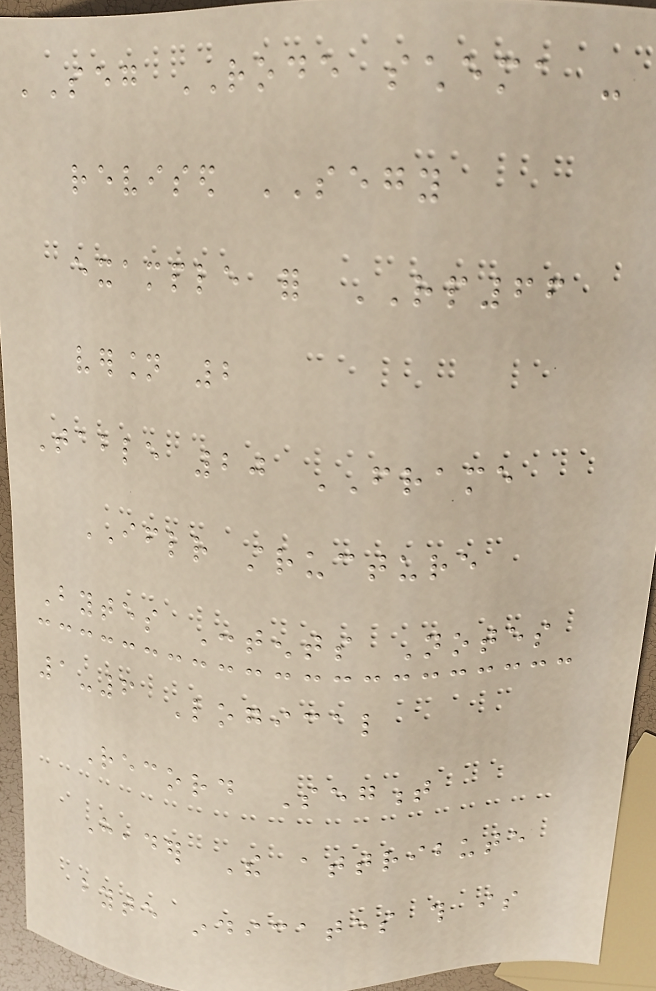SEG RODE schema -
revised SEGY
example for RP66
version 2
Table 20 FRAME
IFLR structure
Bytes Contents Notes
1-6 Logical
Record Segment
Header The attribute
byte indicates this is
